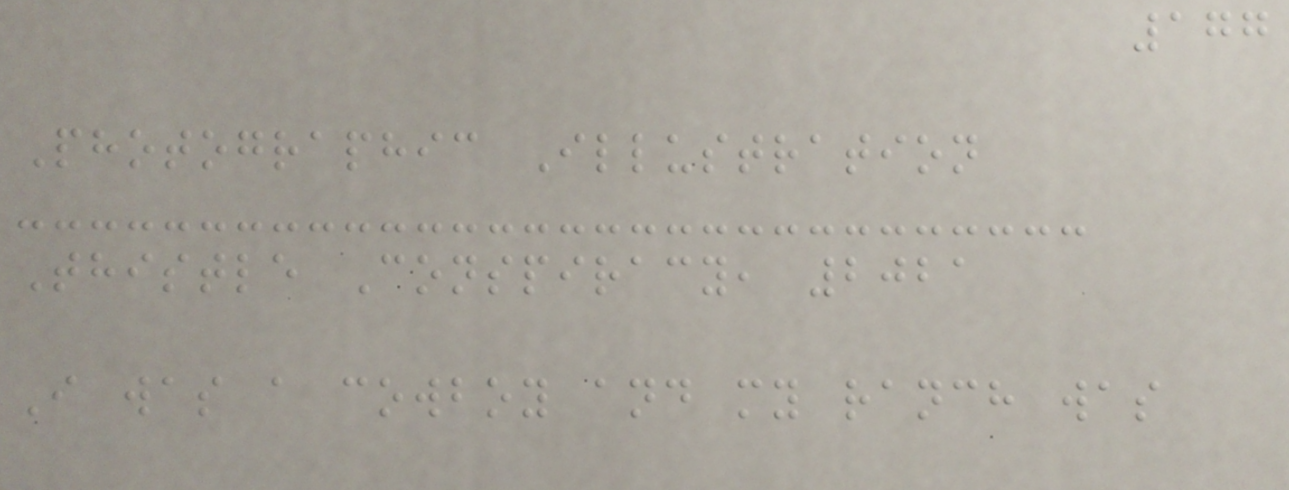177
Photographic Illustration
Thistle Conspiracy, 2021
I was a cowboy and my ranch was
